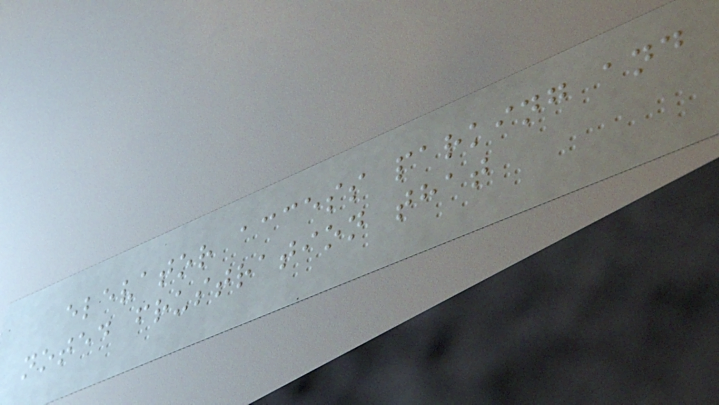elevator access parking and
noted frustration that
